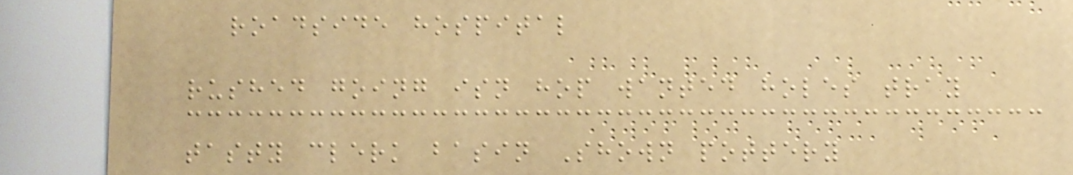roadside hospital
rushed going isn hop wanted holes tray
tasty clerk basin Shown pottery
